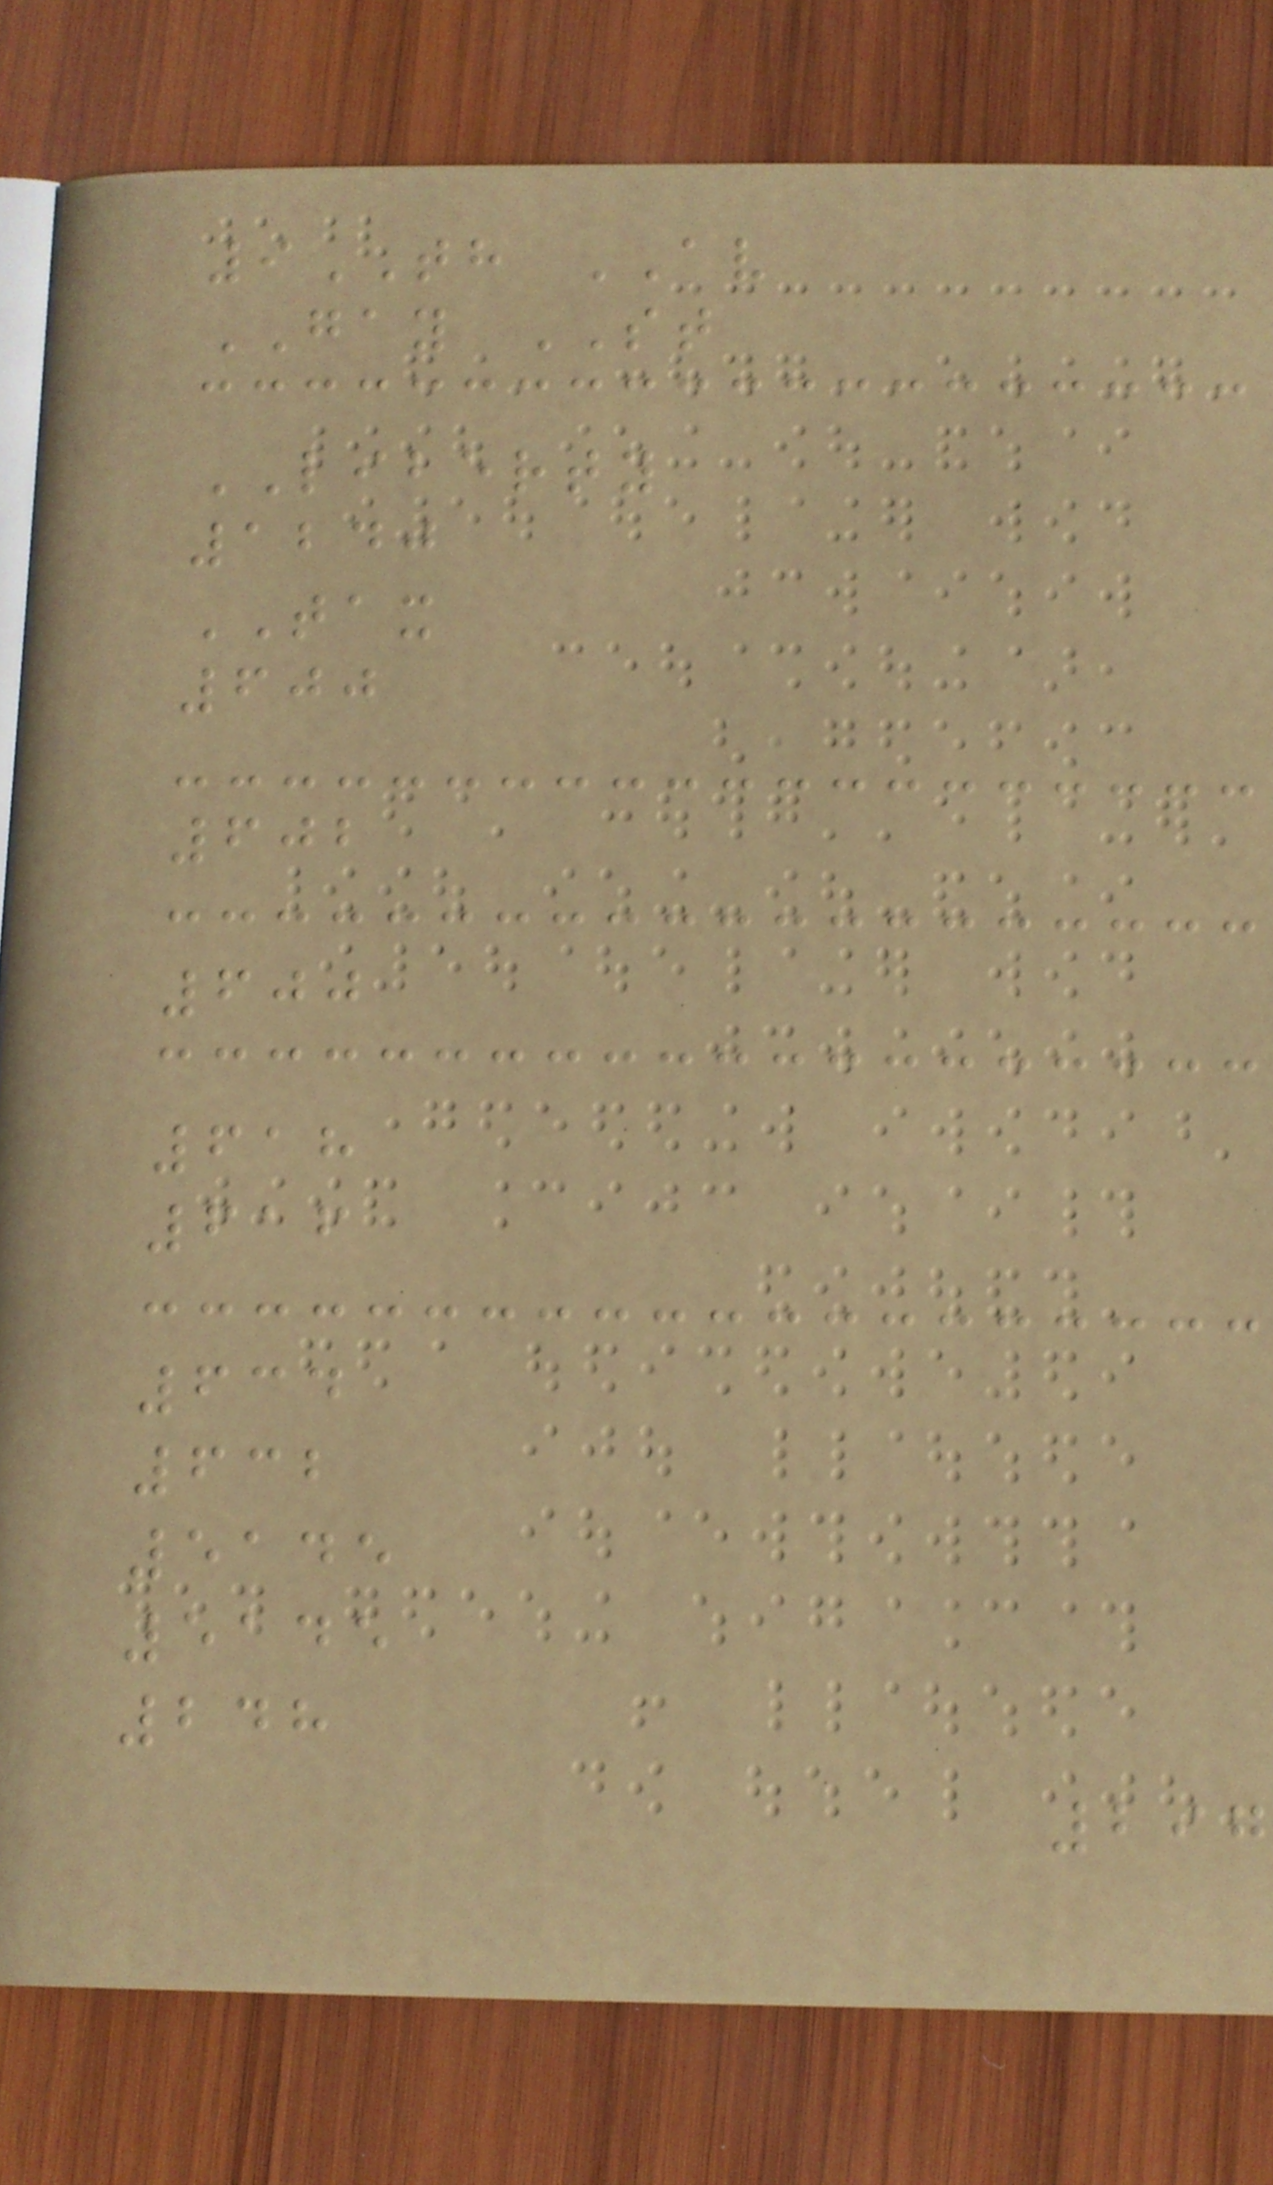9TH AV
GAY ST
LIBERTY
1240
TAX
600
602
600
618
616
634
632
5145
5145
248
297
